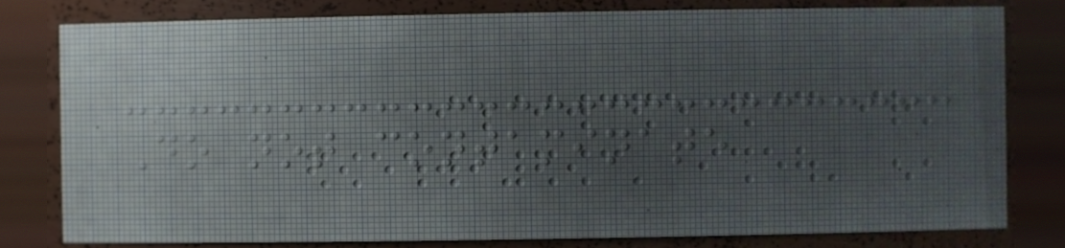Do not contaminate
